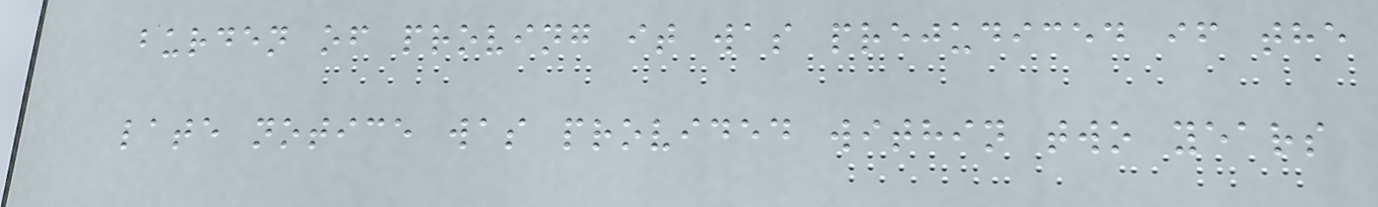burden of proving it was prejudiced if the
late notice was provided within two years
